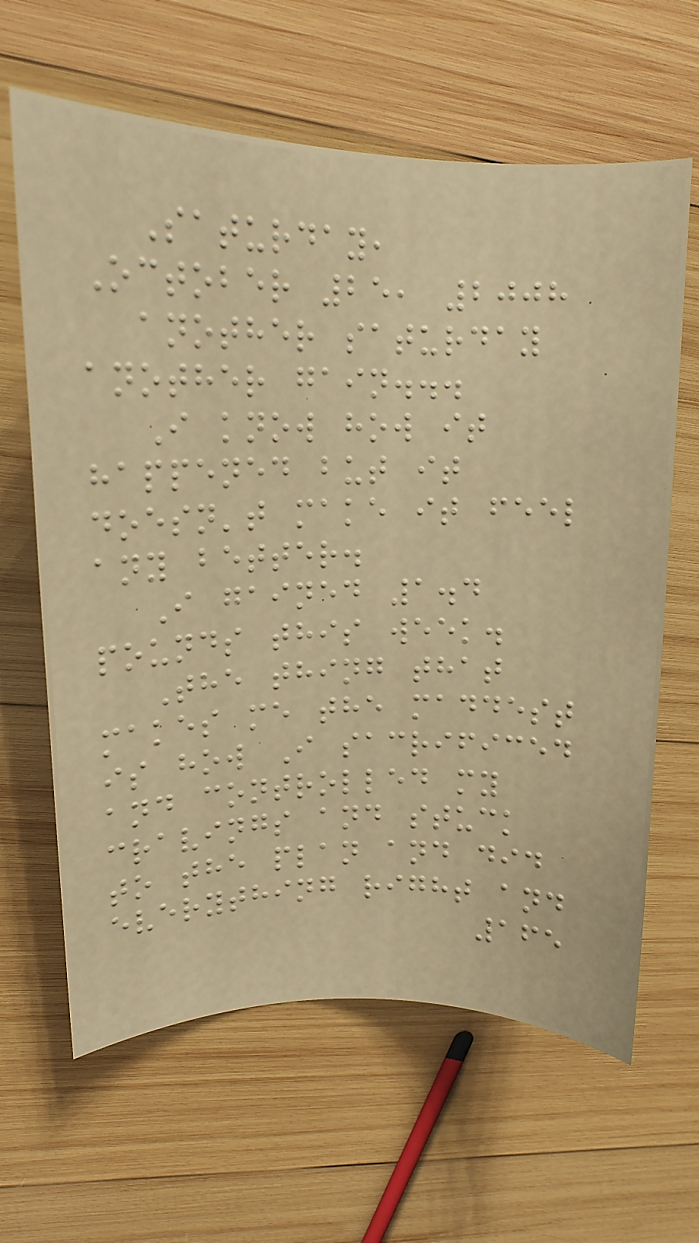Saturday,
October 25, 2008
another saturday
another gain...
I know how it
happened but it
doesn't make it feel
any better.
I gained 1.4
pounds this week.
The thing that
makes me the maddest
is how I sacrificed
and controlled my
cravings and stuck
to the plan and did
everything right and
165
